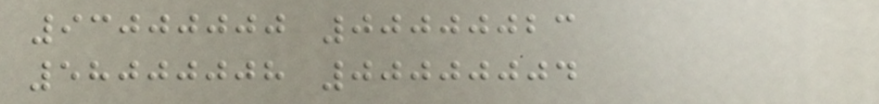93000000 00000023
58000008 00000004
